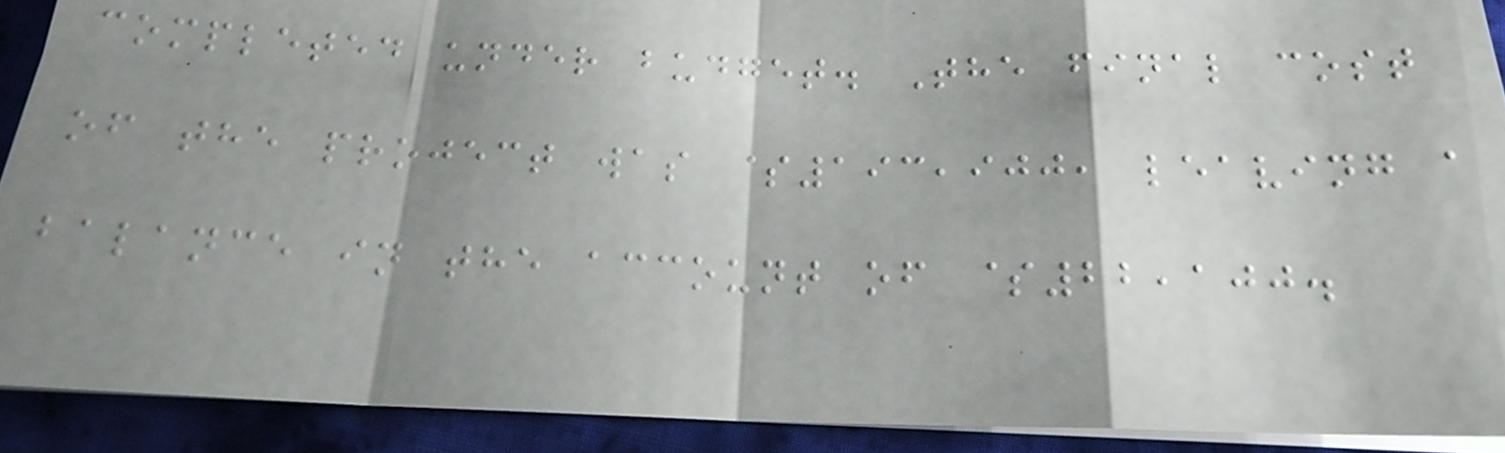completed under budget. The final cost
of the project was $193,900, leaving a
balance in the account of $22,100.
